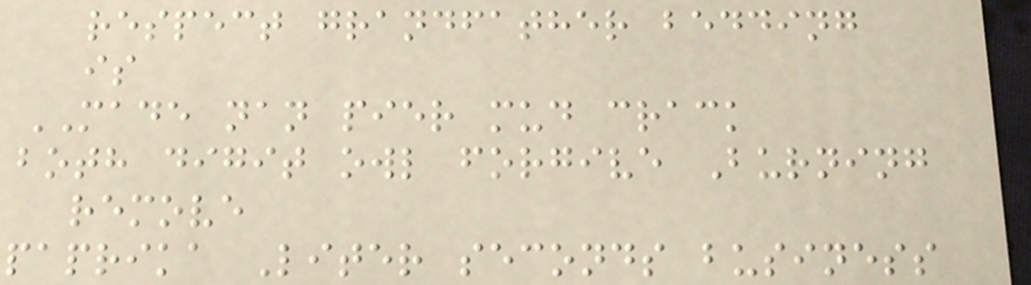respect grandfather bedding
is
MADE nan pier mud crack
both digit owl forgive Burning
remove
paprika Liter seconds business
